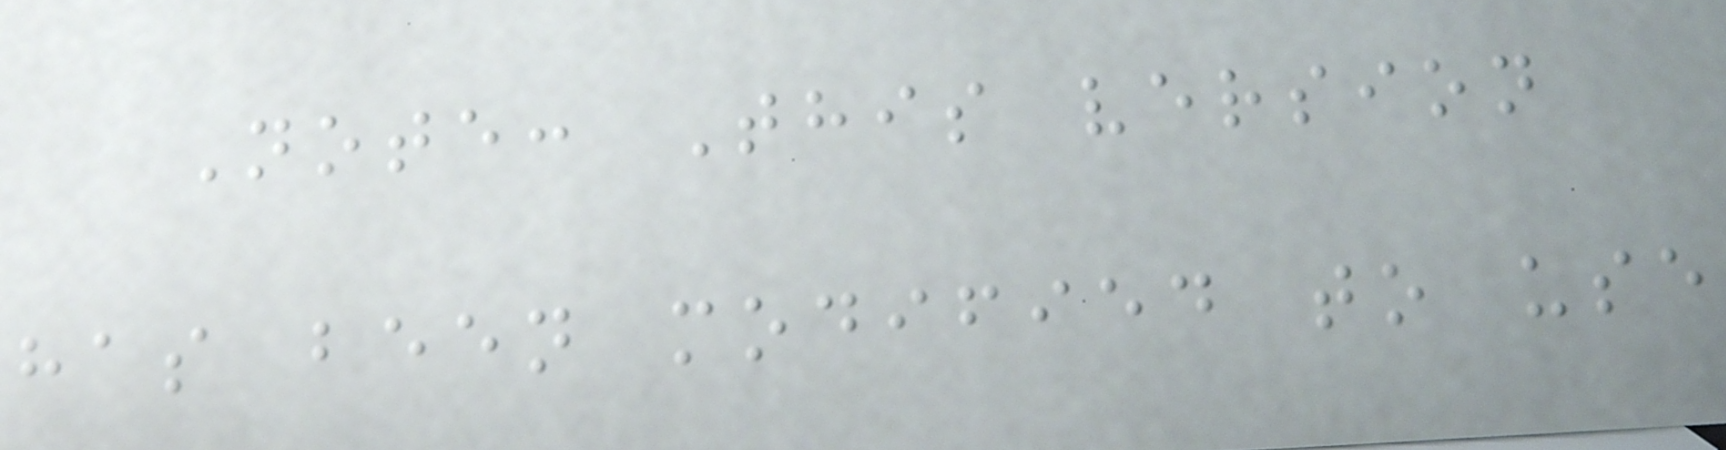Note: This version
has been modified to use
